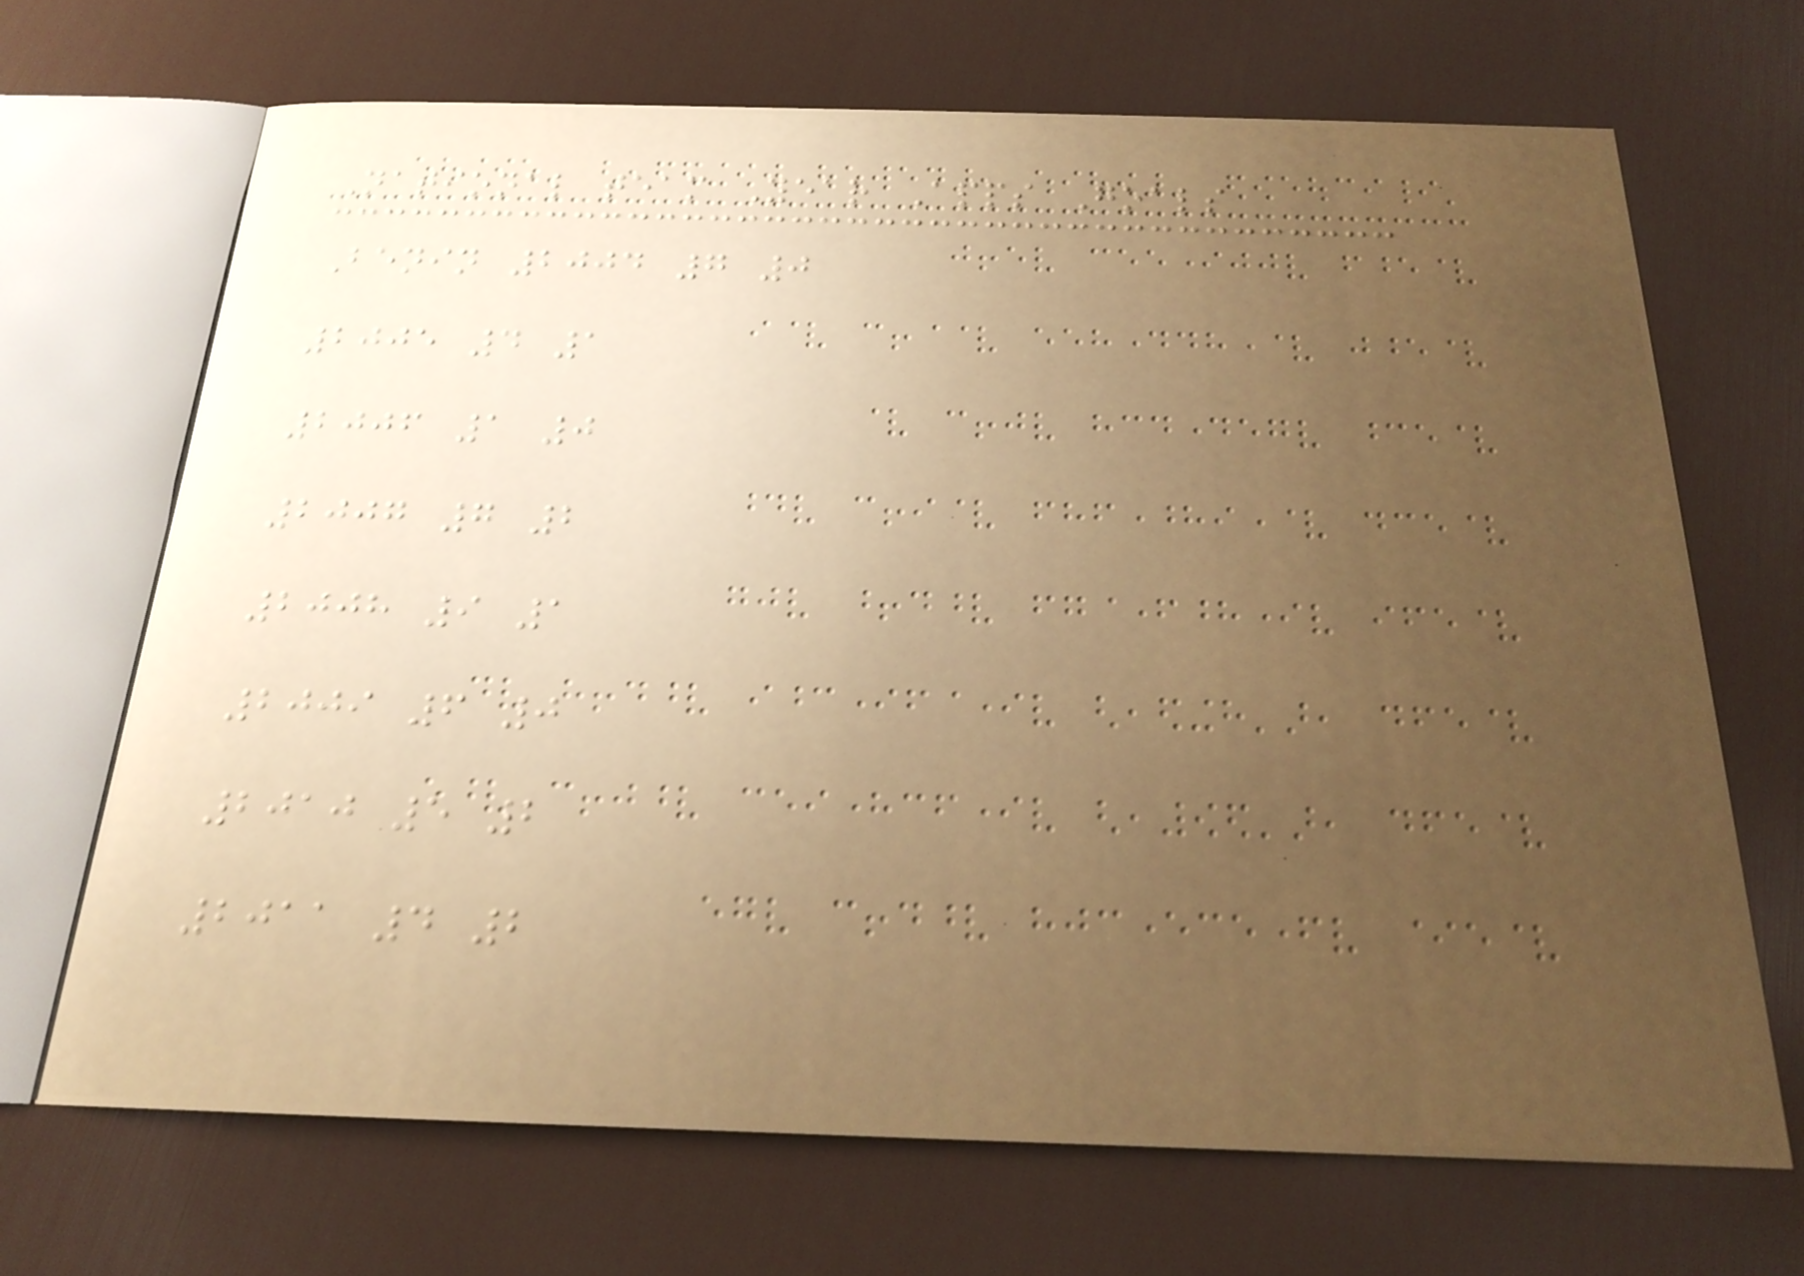National team Year Apps Goals
Benin 2004 7 0
2005 4 1
2006 1 0
2007 7 2
2008 9 1
2009 6 0
2010 5 2
2011 4 2
